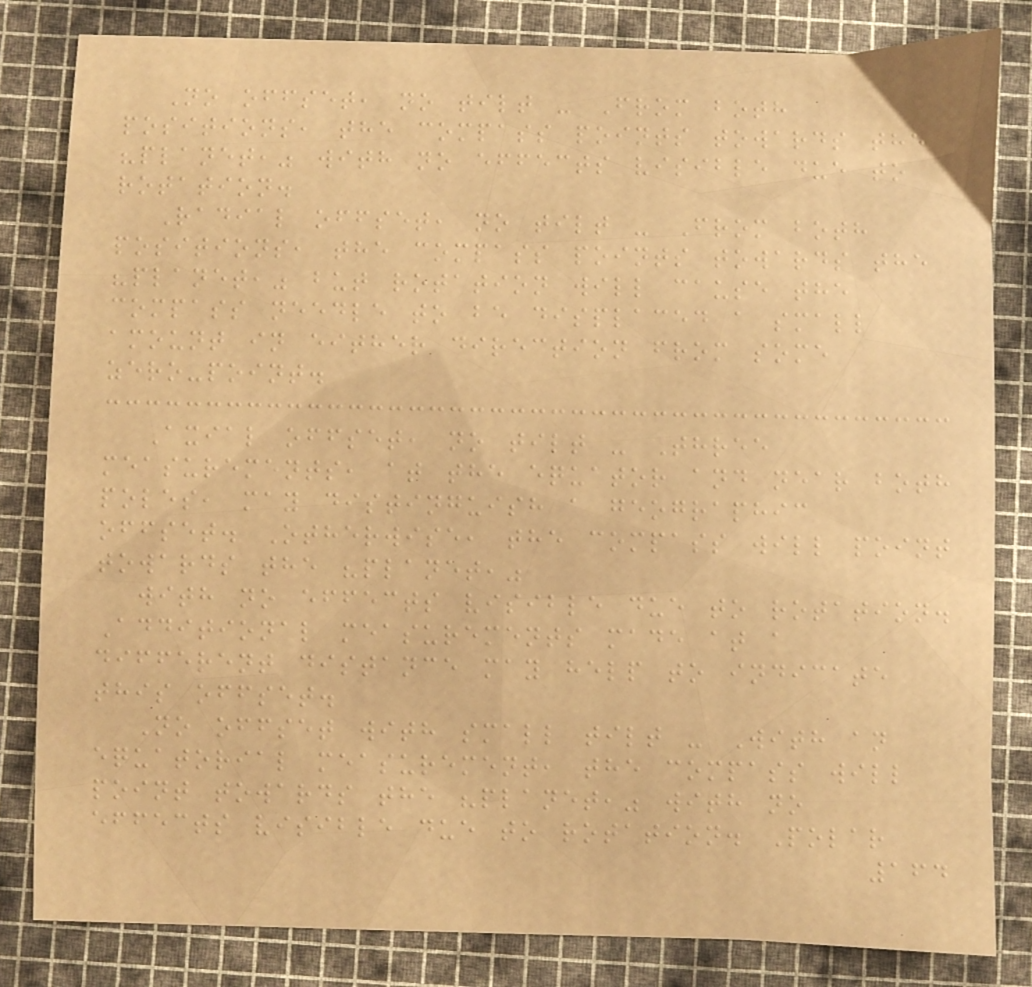No offset, no tilt - From both
positions, the compass points towards the
"planet," with no effects visible due to
rotation.
Radial offset, no tilt - From both
positions, the compass points towards the
"planet," but rotation will cause the
compass needle to be displaced a small
amount in either direction from some
zero-point.
Axial offset, no tilt - Three
measurements, at the equator and near both
poles, may distinguish a geographic
offset. Otherwise, the compass will point
towards the "planet,"
with no effects visible due to rotation.
Additional measurements made at a
different distance may help to indicate
this offset.
No offset with small tilt - With an
equatorial measurement, the compass will
point towards the "planet," with no
effects visible due to rotation. Polar
164
